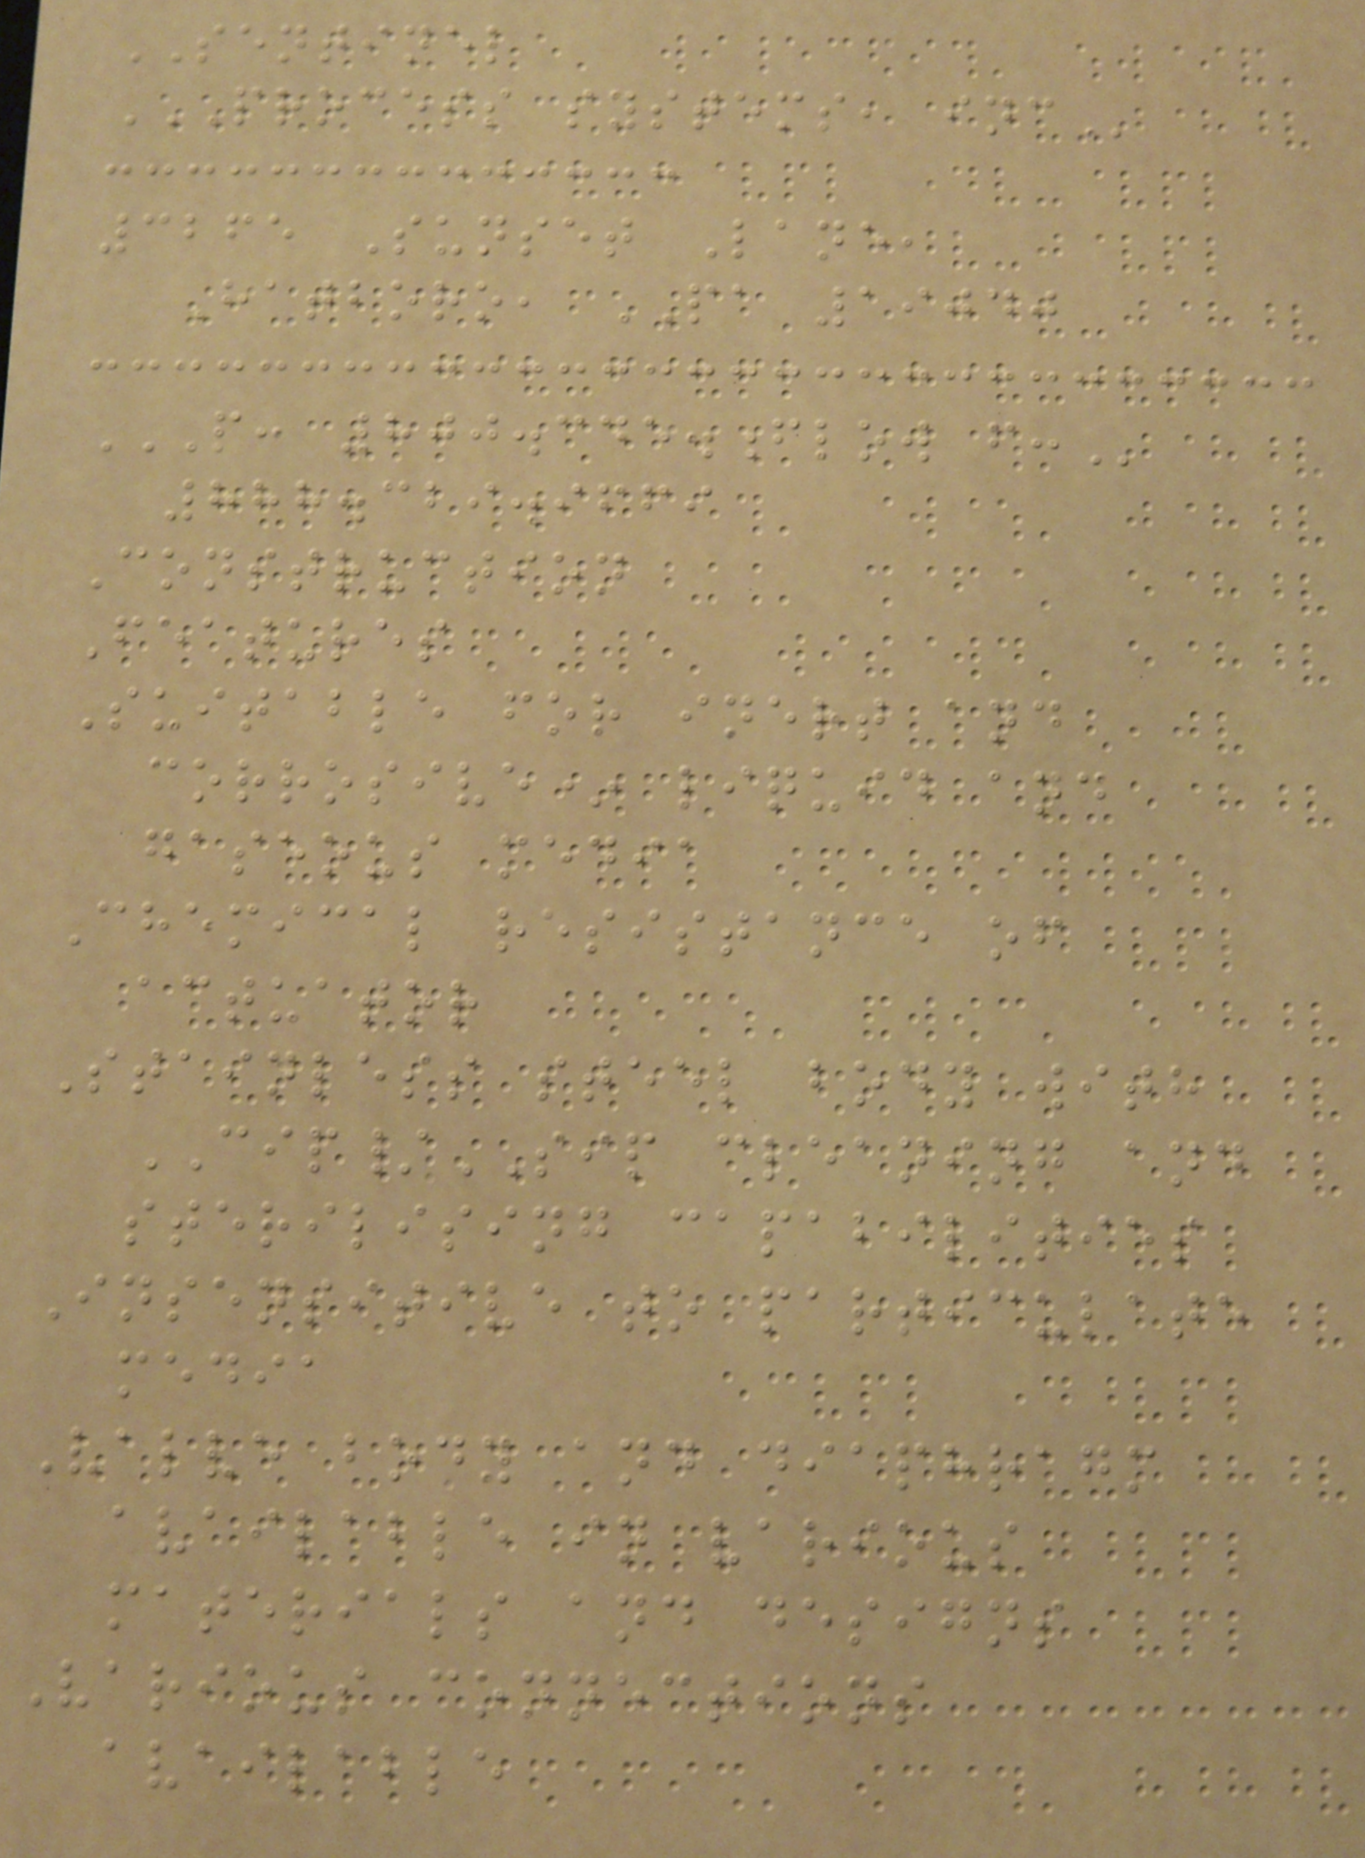SENTINEL
PROCESS SYSTEMS, INC
3265 Sunset Lane,
Hatboro, PA 19040
P: 800.345.FLOW F:
888.329.9669
Construction
Features
Suitable for inert and
corrosive* liquid and
gaseous media
Chemical resistance of
actuator
Stainless steel body with
CIP/SIP cleaning and
sterilising capabilities
Insensitive to particulate
media
Valve body and diaphragm
available in various
materials and designs
Various connections
available
